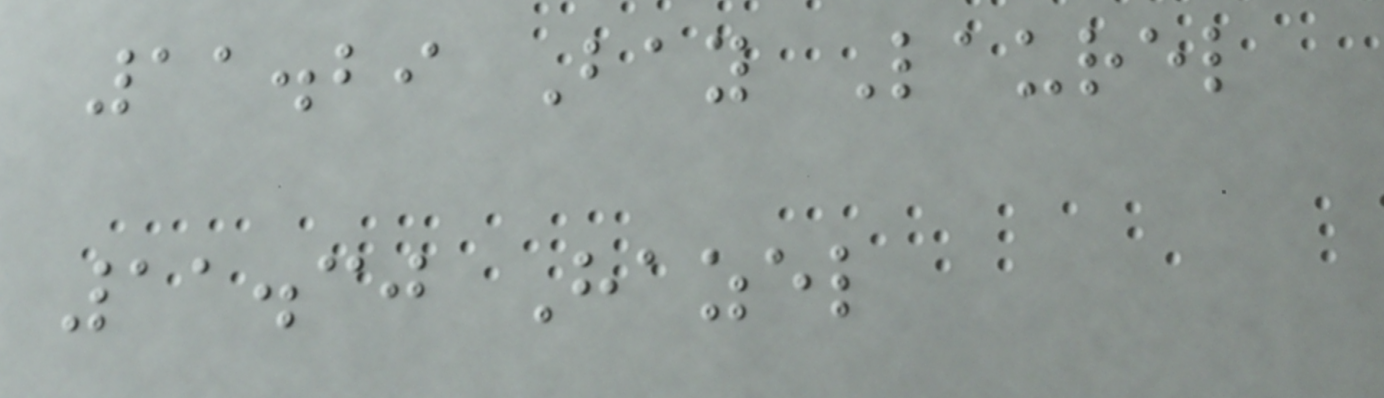11.29 Bay Laurel
11.30 Hazel
